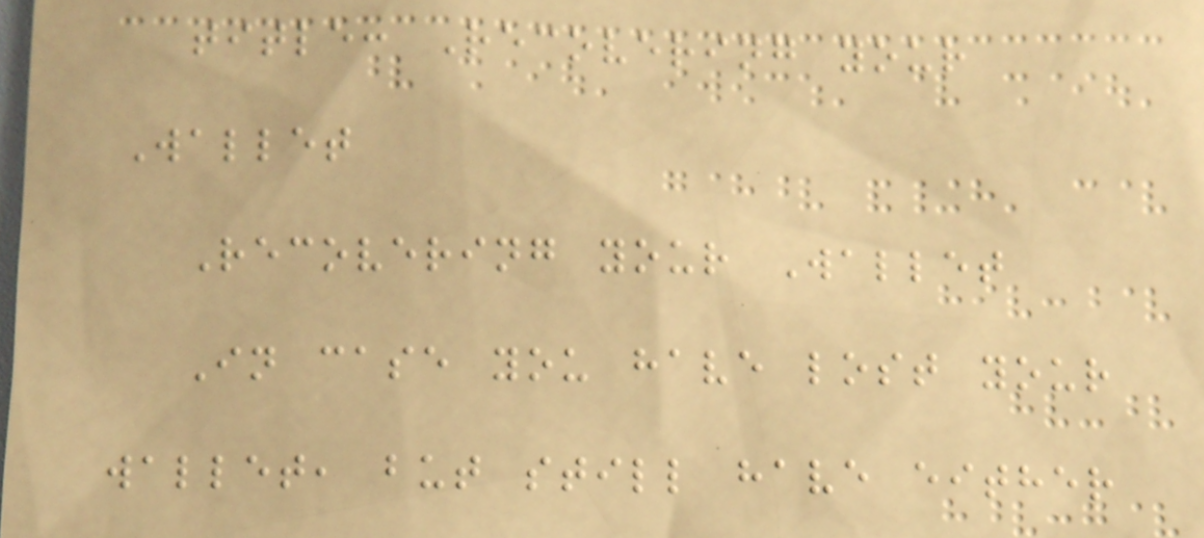title: Recovering your
Wallet
Recovering your Wallet
In case you have lost your
wallet, but still have either
